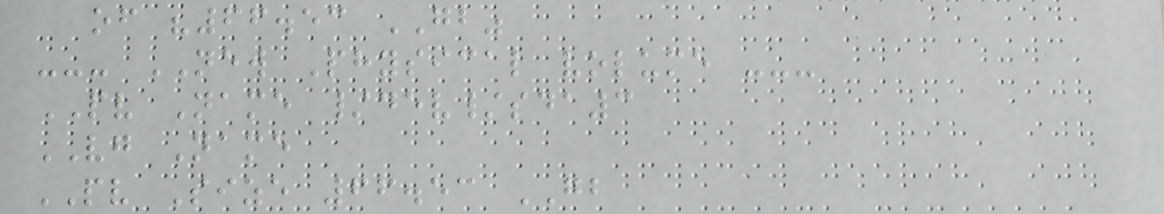of "66.53 GB"
--- NEW Physical volume ---
PV Name /dev/sda3
VG Name
PV Size 66.53 GB
